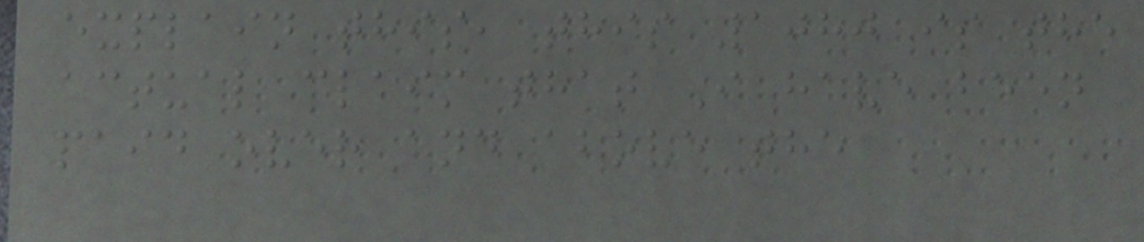explain this, this 1080 is the
actual claim that I have been
paid over and above the
